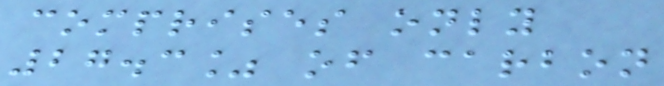comprises only
27.3% of carbon
